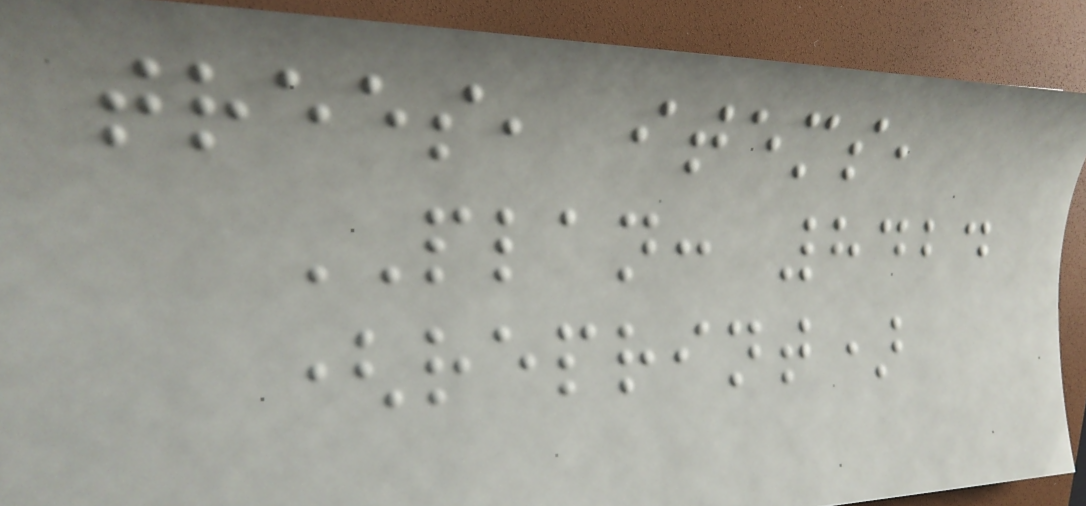trees, items,
PLAN: 8424
(reprint)
